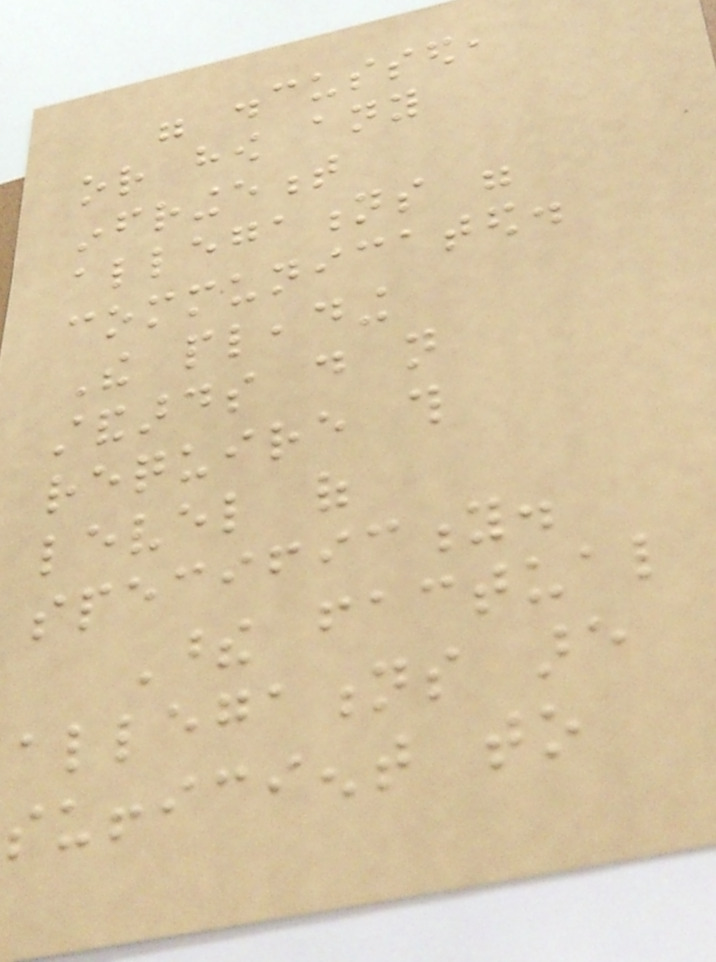were discussed,
or how any
infringement
allegations were
communicated.
The pleading
standards do not
require this
level of
specificity.
These factual
allegations are
sufficient to
